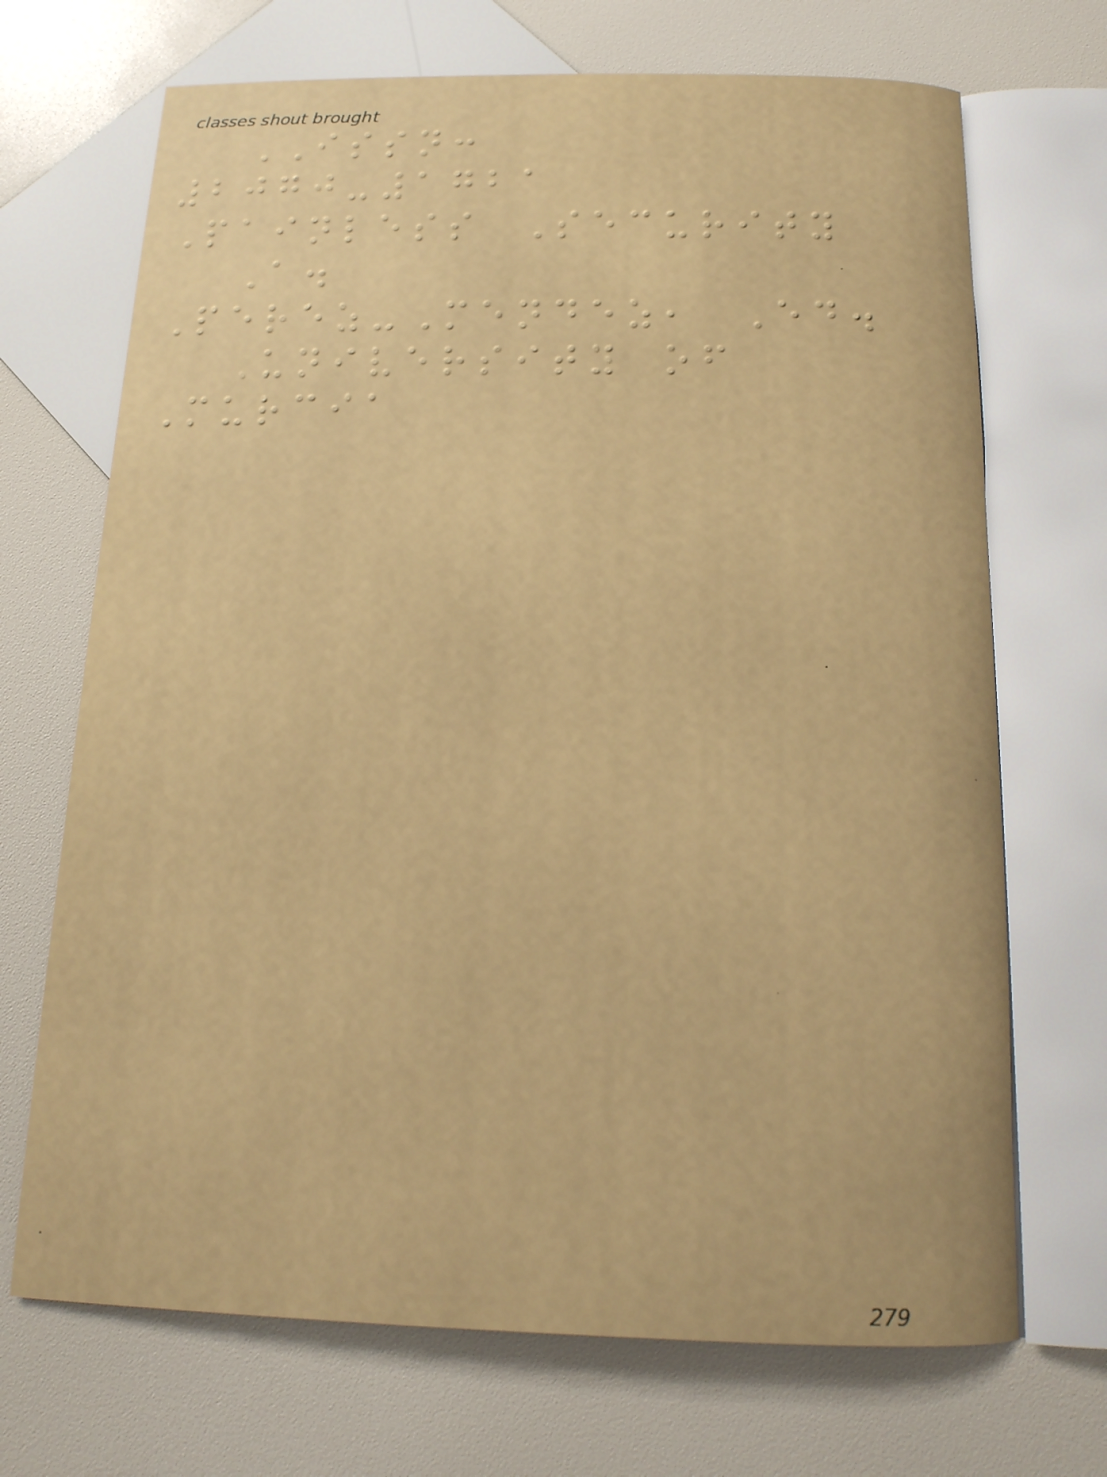ISSN:
2070-1721
Painless Security
A.
Perez-Mendez, Ed.
University of
Murcia
